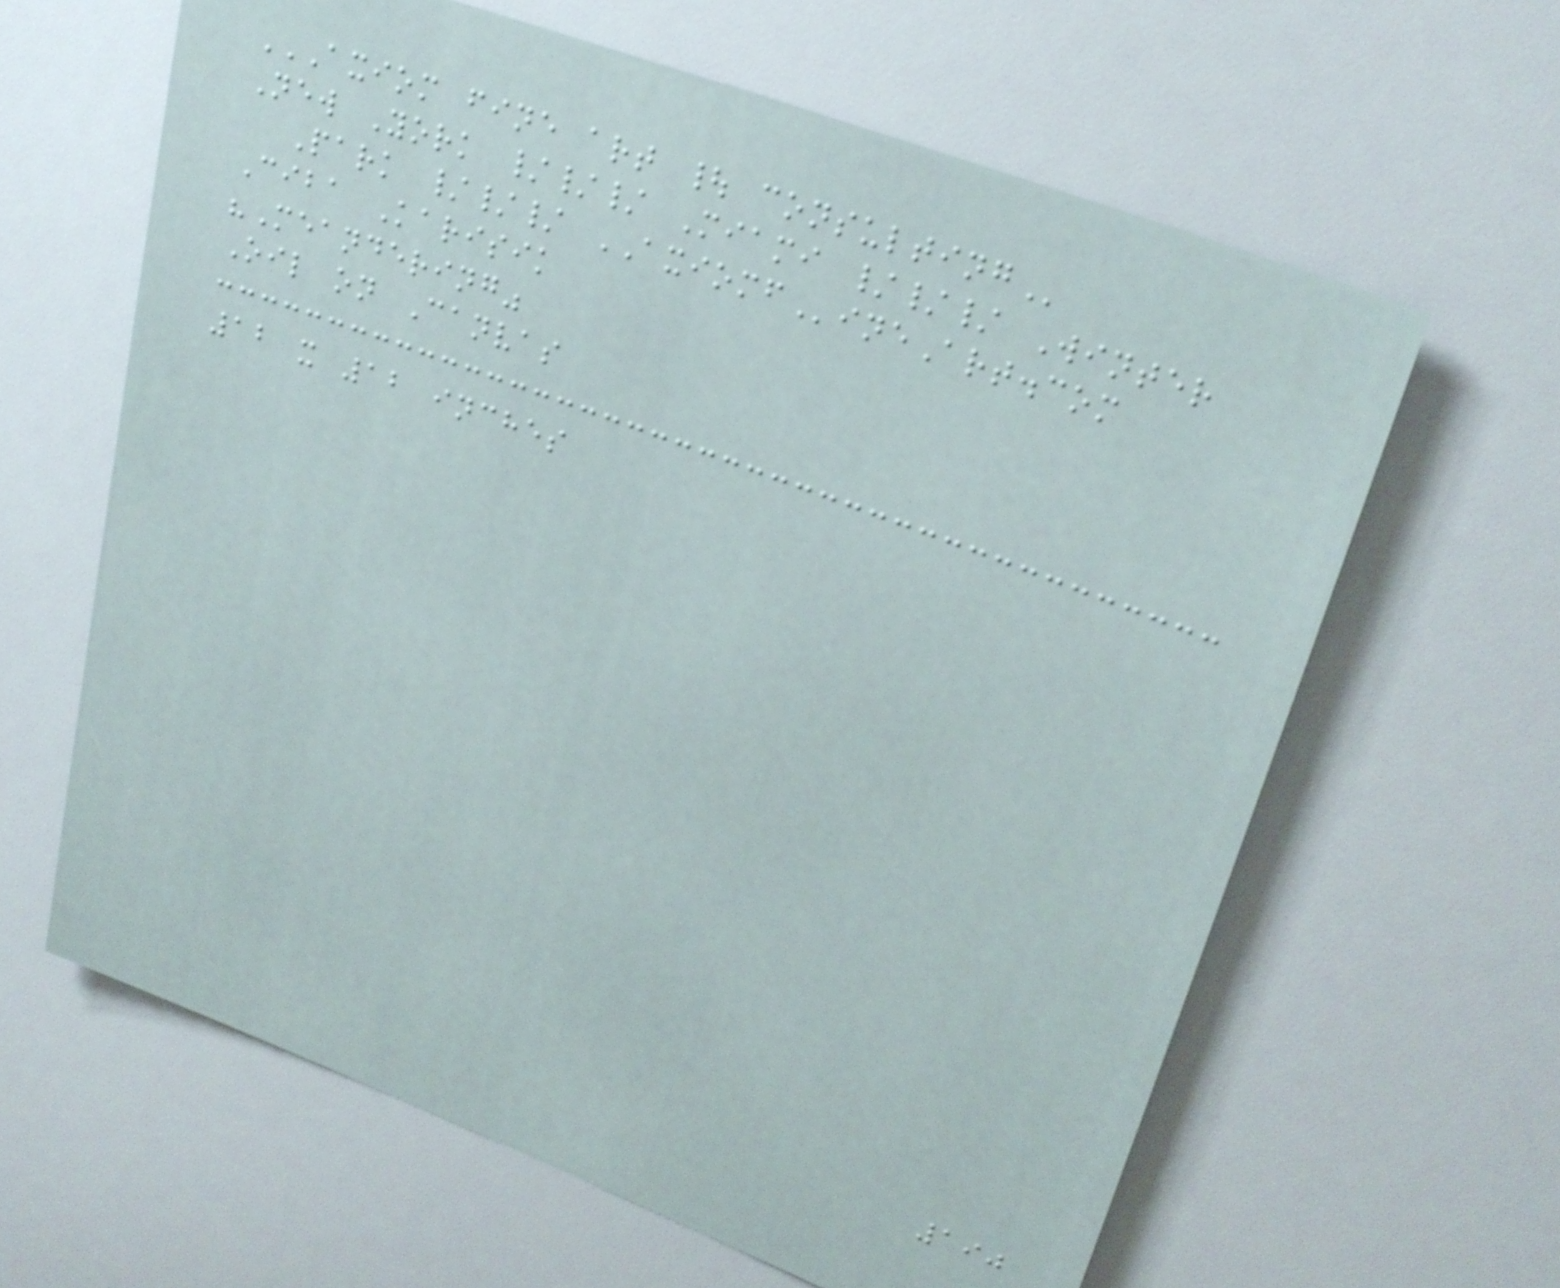AXIOM FINE ART | CONSULTING
New York /// Miami /// Winter
Park /// AXIOMFineArt.com
Ciba Karisik
"Meandering"
Oil on Canvas
12 x 12 inches
190
